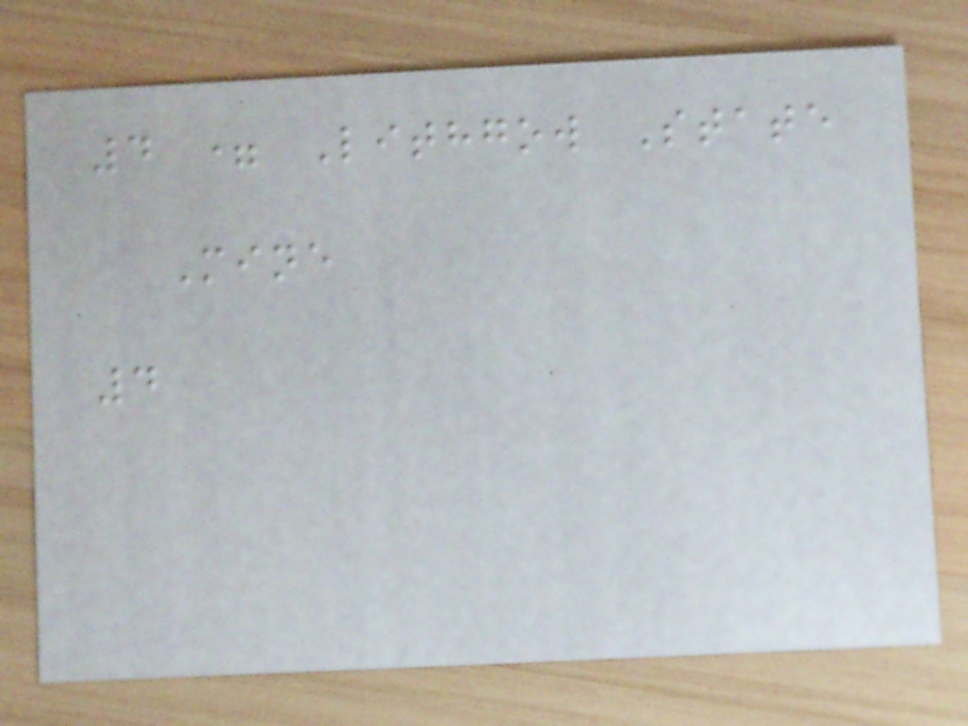4 = Lithgow State
Mine
4
